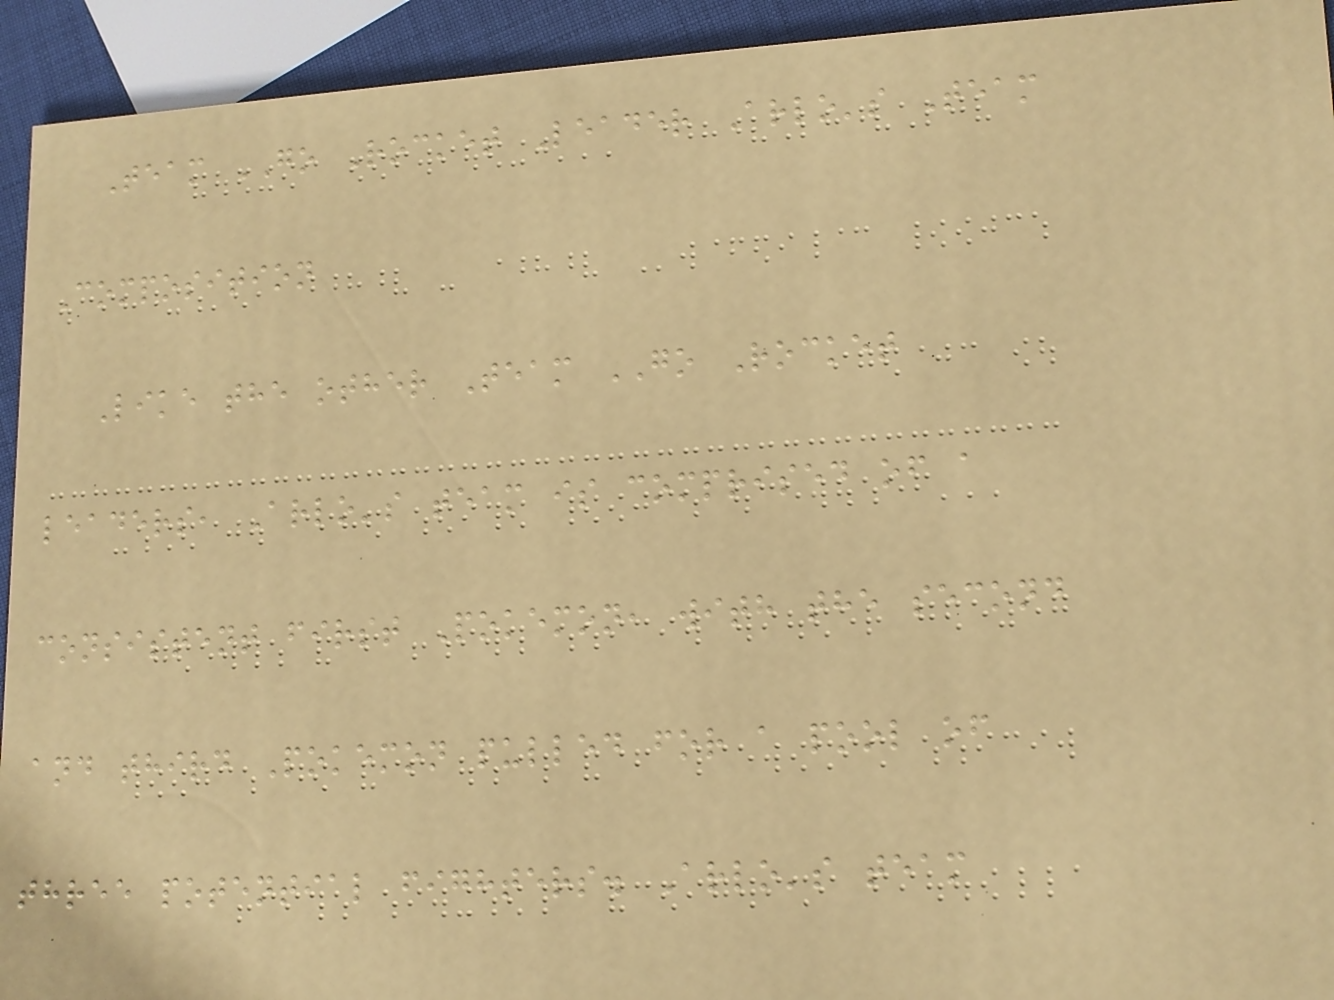Team GO Rocket Leader Arlo's Team
Composition
Like the other Team GO Rocket
leaders, Arlo's team is comprised of a
consistent first Pokemon, with the second
and third Pokemon pulled for a pool of
three potential fighters. Arlo's team
